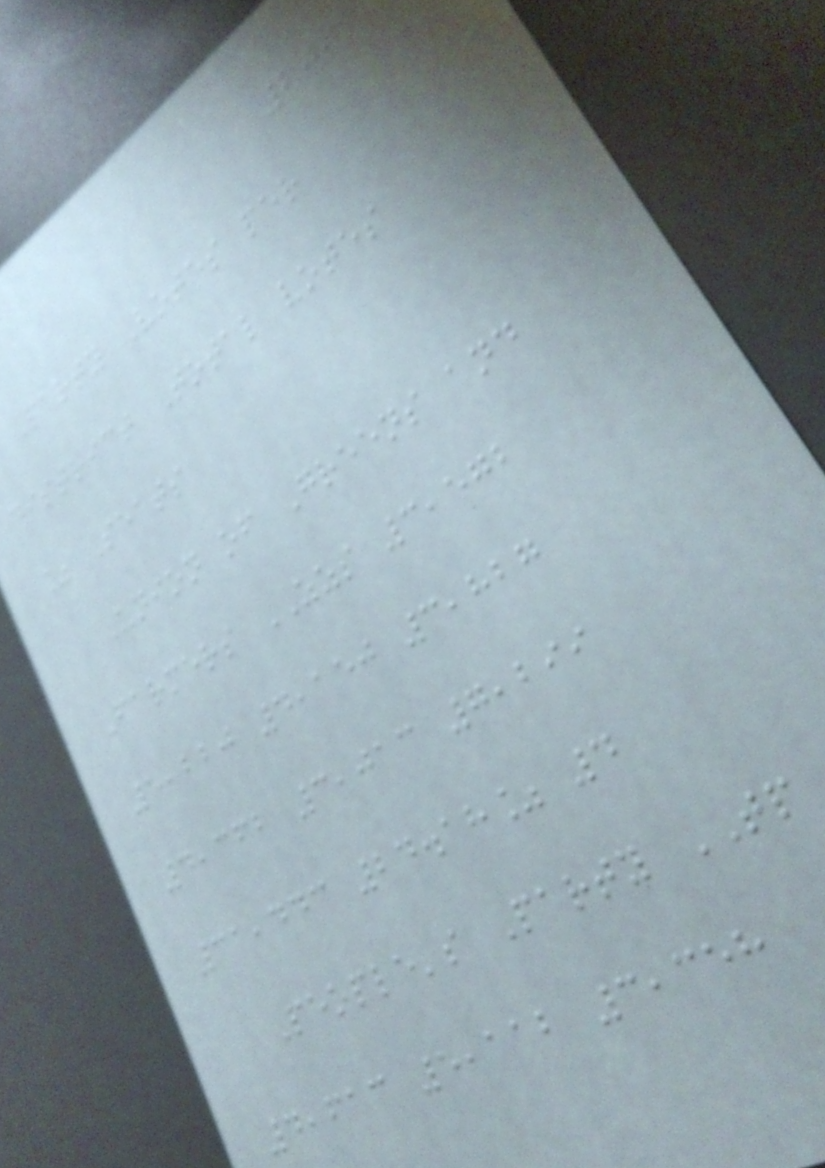200
Party Votes per
district Total votes
% Seats
Union of Greens and
Farmers ZZS 3,572
5,220 4,150 3,827
4,362 3,013 7,299
31,443 24.18% 4
People's Party TP
4,613 5,112 3,358
